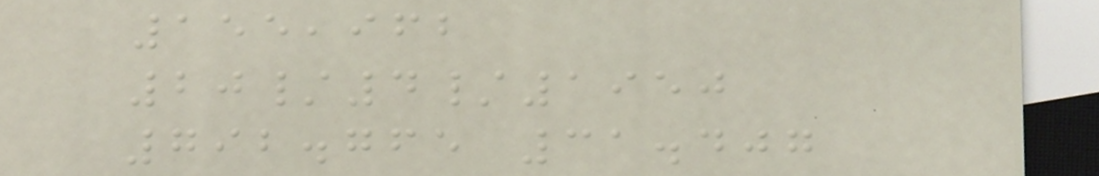155,962
20/4/1950
792.765 31.407
